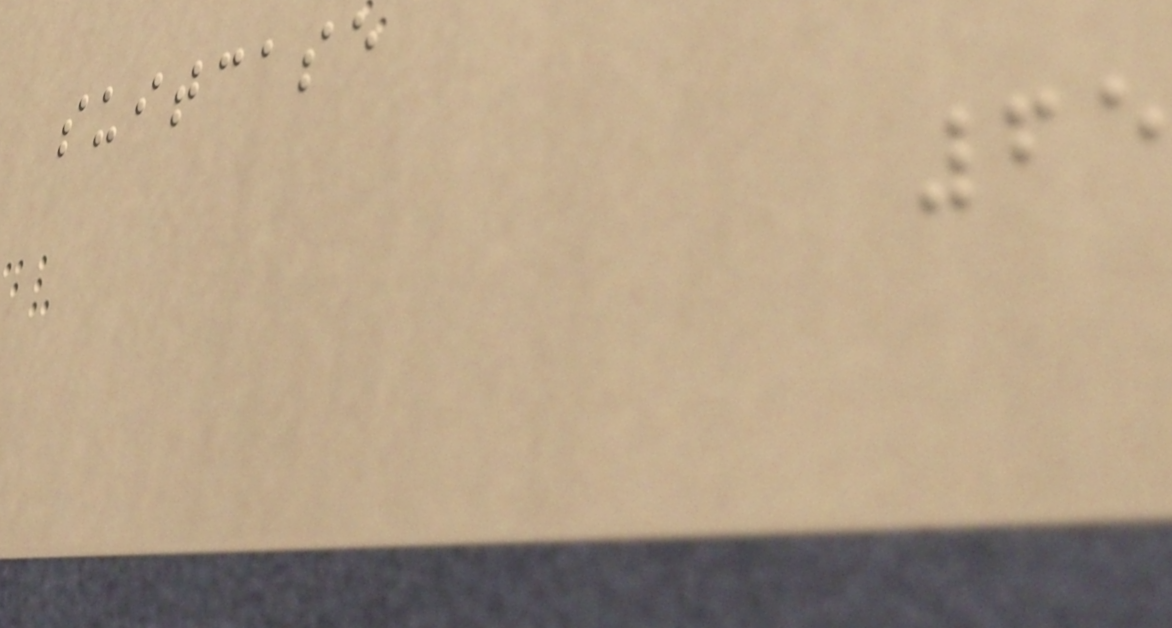suitcase
65
